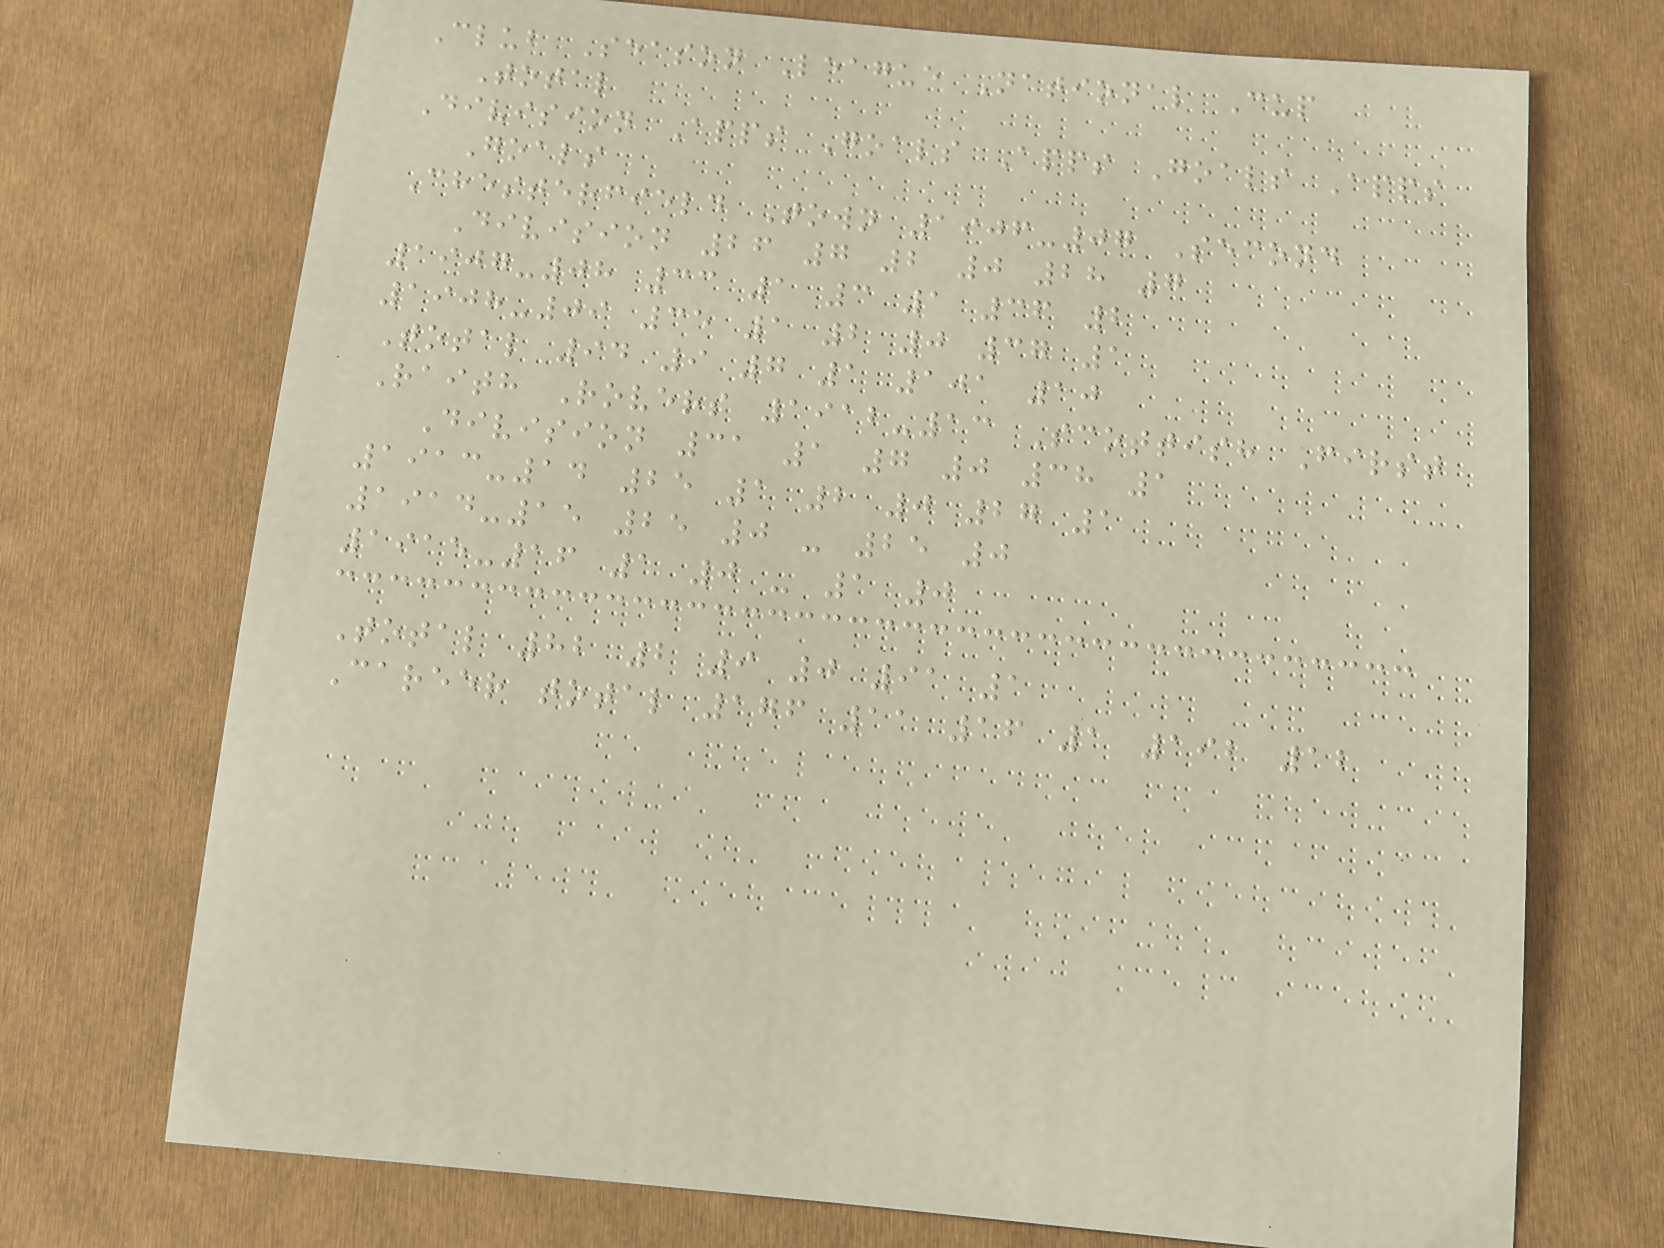Club Season League National Cup
Total
Division Apps Goals Apps Goals Apps
Goals
Chesterfield Town 1906-07 Second
Division 26 7 2 0 28 7
1907-08 33 1 3 1 36 2
1908-09 35 1 2 0 37 1
Total 94 9 7 1 101 10
Raith Rovers 1912-13 Scottish First
Division 31 1 7 0 38 1
1913-14 25 1 2 0 27 1
1914-15 25 0 - 25 0
1915-16 1 0 - 1 0
Total 82 2 9 0 91 1
Career total 176 11 16 1 192 12
